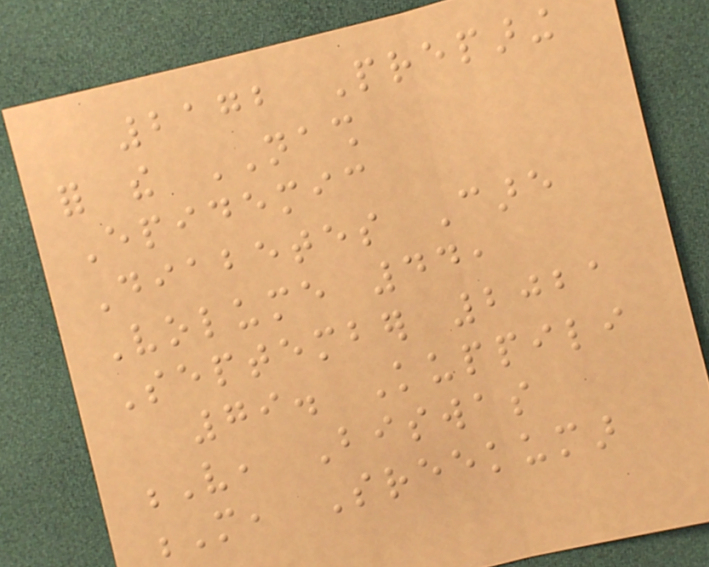2172 Preparing
for the NASH
Epidemic
Diabetes Care
Volume 44,
September 2021
79. Kuppili
V, Biswas
M, Sreekumar
